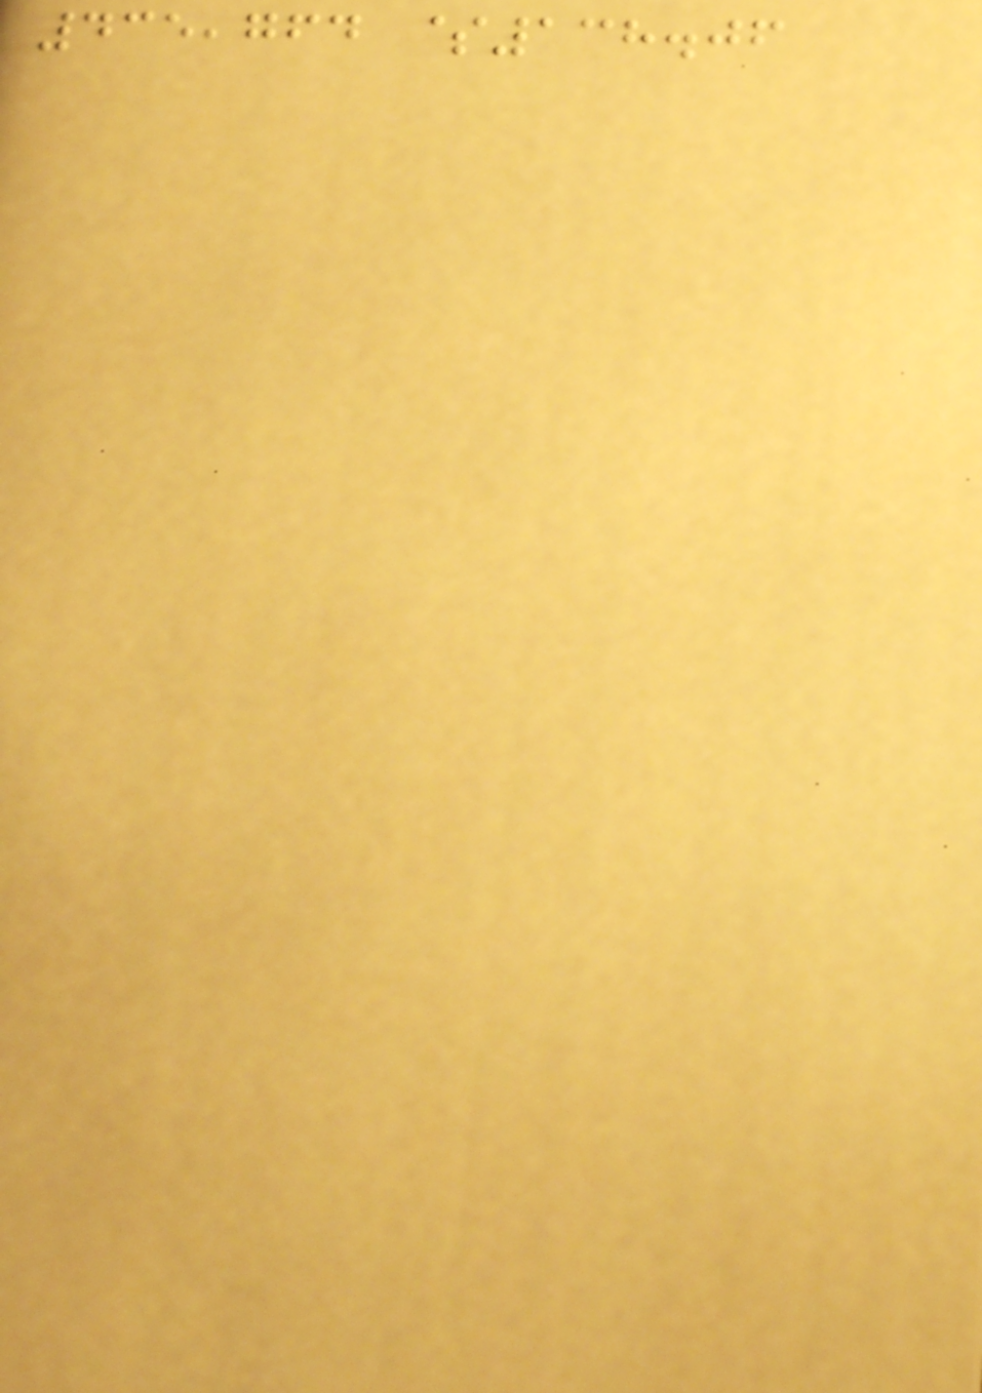435,764 $138.06
